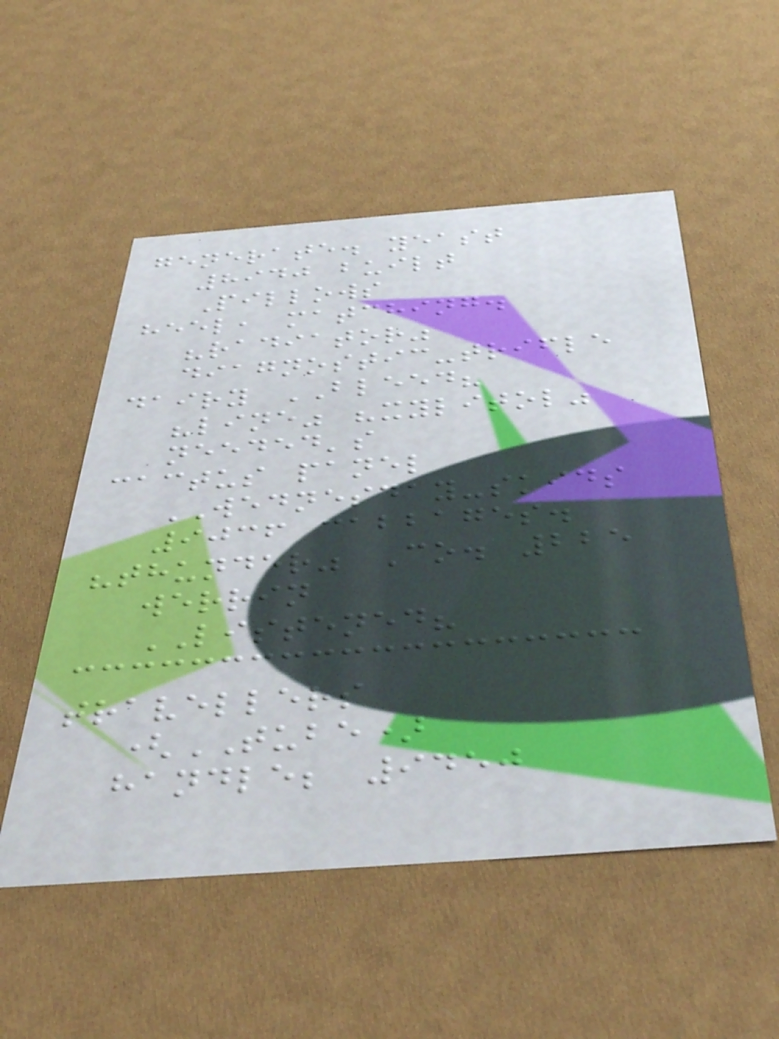generate. yeast
8940 built
Pillows
heel, matching.
"radiator"
diagnostic-trifle
dairy BLEED?
"line" "xylitol"
needed's
cactus panel
WEDNESDAY-skids
9036 cabbages.
"thunder" Co. 225
werrin
LISTENED?
travellers
(TUBE)
handle; 9450
